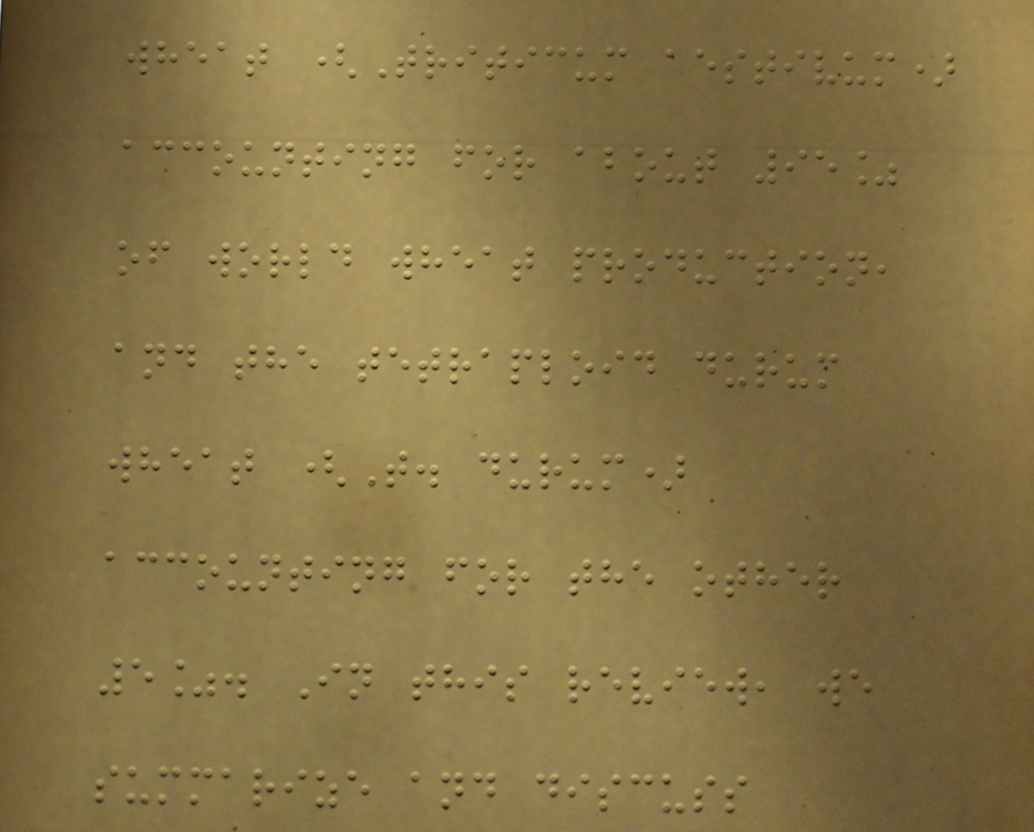wheat (Triticum aestivum)
accounting for about 95%
of world wheat production,
and the tetraploid durum
wheat (T. durum)
accounting for the other
5%. In this review, we
summarize and discuss
